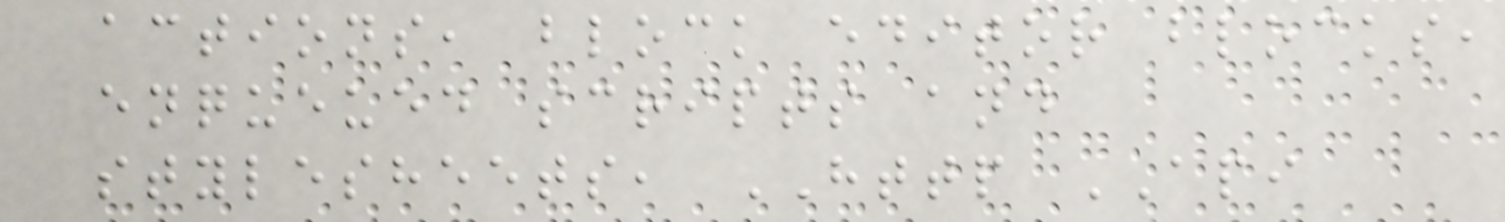actions, block editor blocks,
enqueued scripts and
stylesheets, HTTP API
